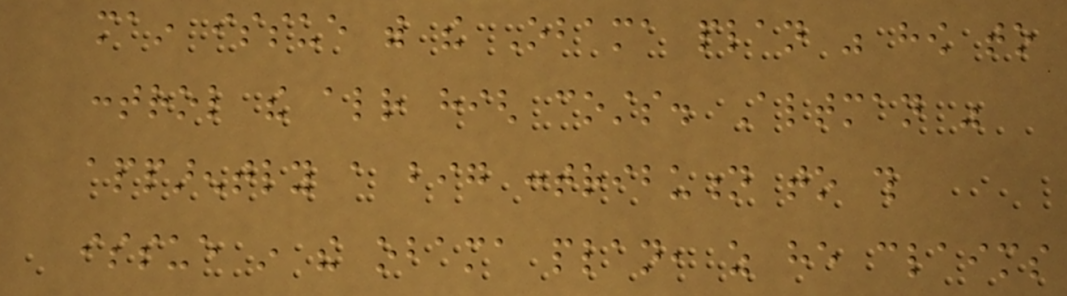main issue with the Obama plan was how to
control the already high costs. Altman was
apparently a big contribution to this
issue in the obama plan, as he claims
